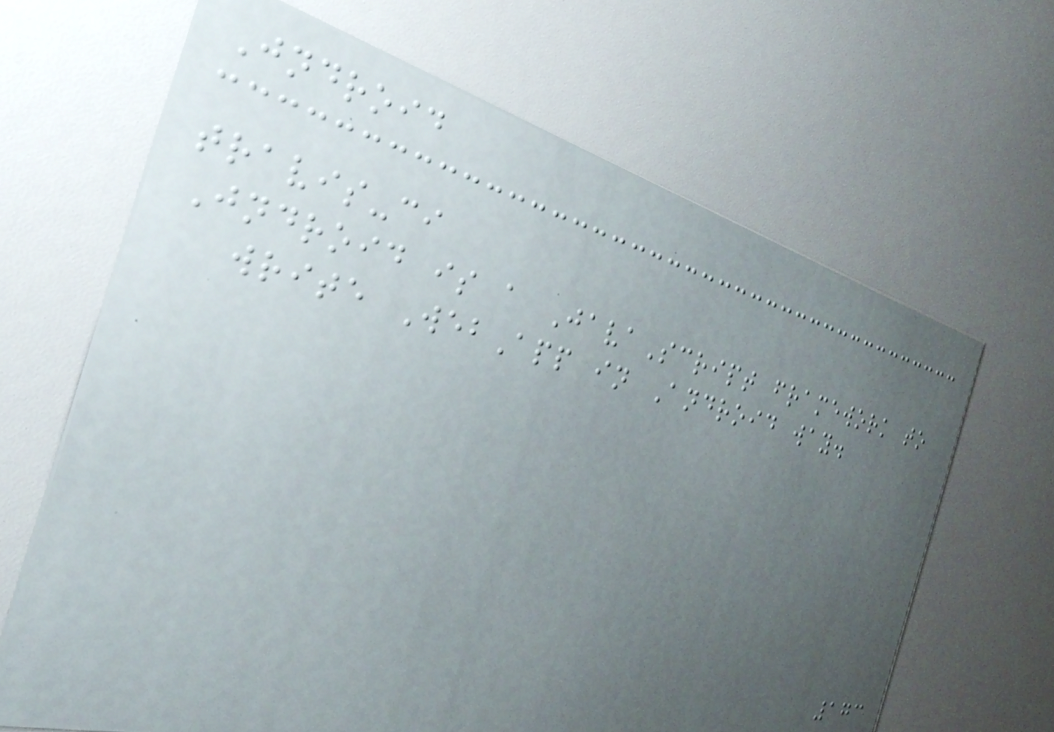Jndroid
travis-ci
Jndroid is a JavaScript framework to
write WebApp in Android way.
173
